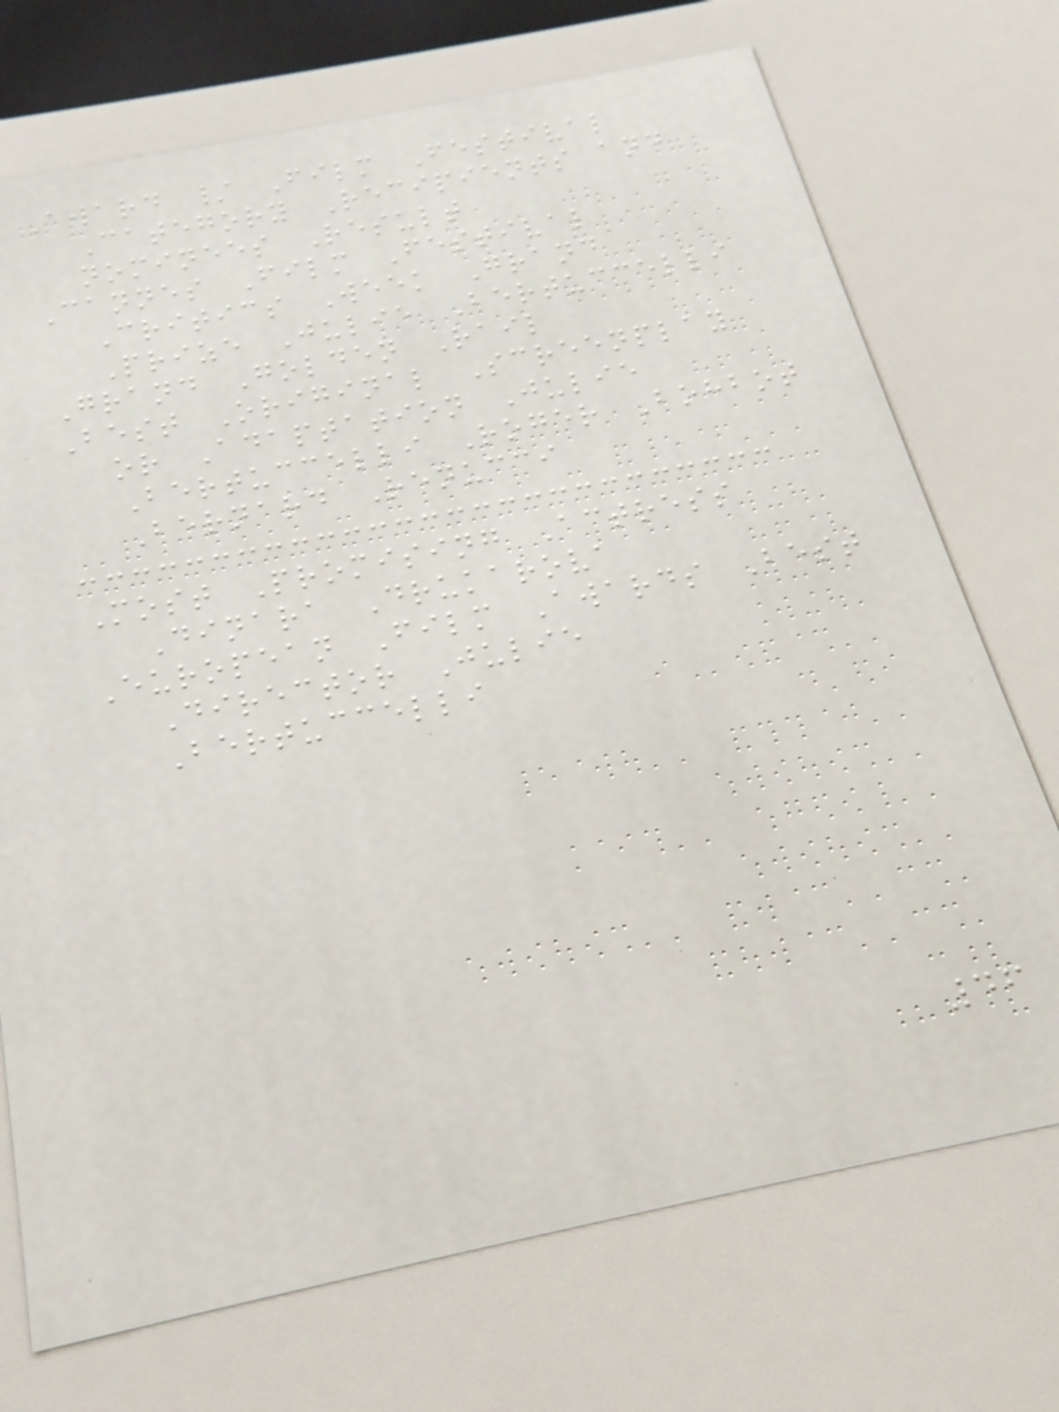Award / Film Festival
Category Recipients and
nominees Result
Cannes Film Festival
Critics Week Grand
Prize Julie Bertuccelli
Grand Golden Rail
Best Original Screenplay
or Adaptation Julie
Bertuccelli Roger Bohbot
Bernard Renucci
Most Promising Actress
Dinara Drukarova
European Film Awards Best
Director Julie
Bertuccelli
46
